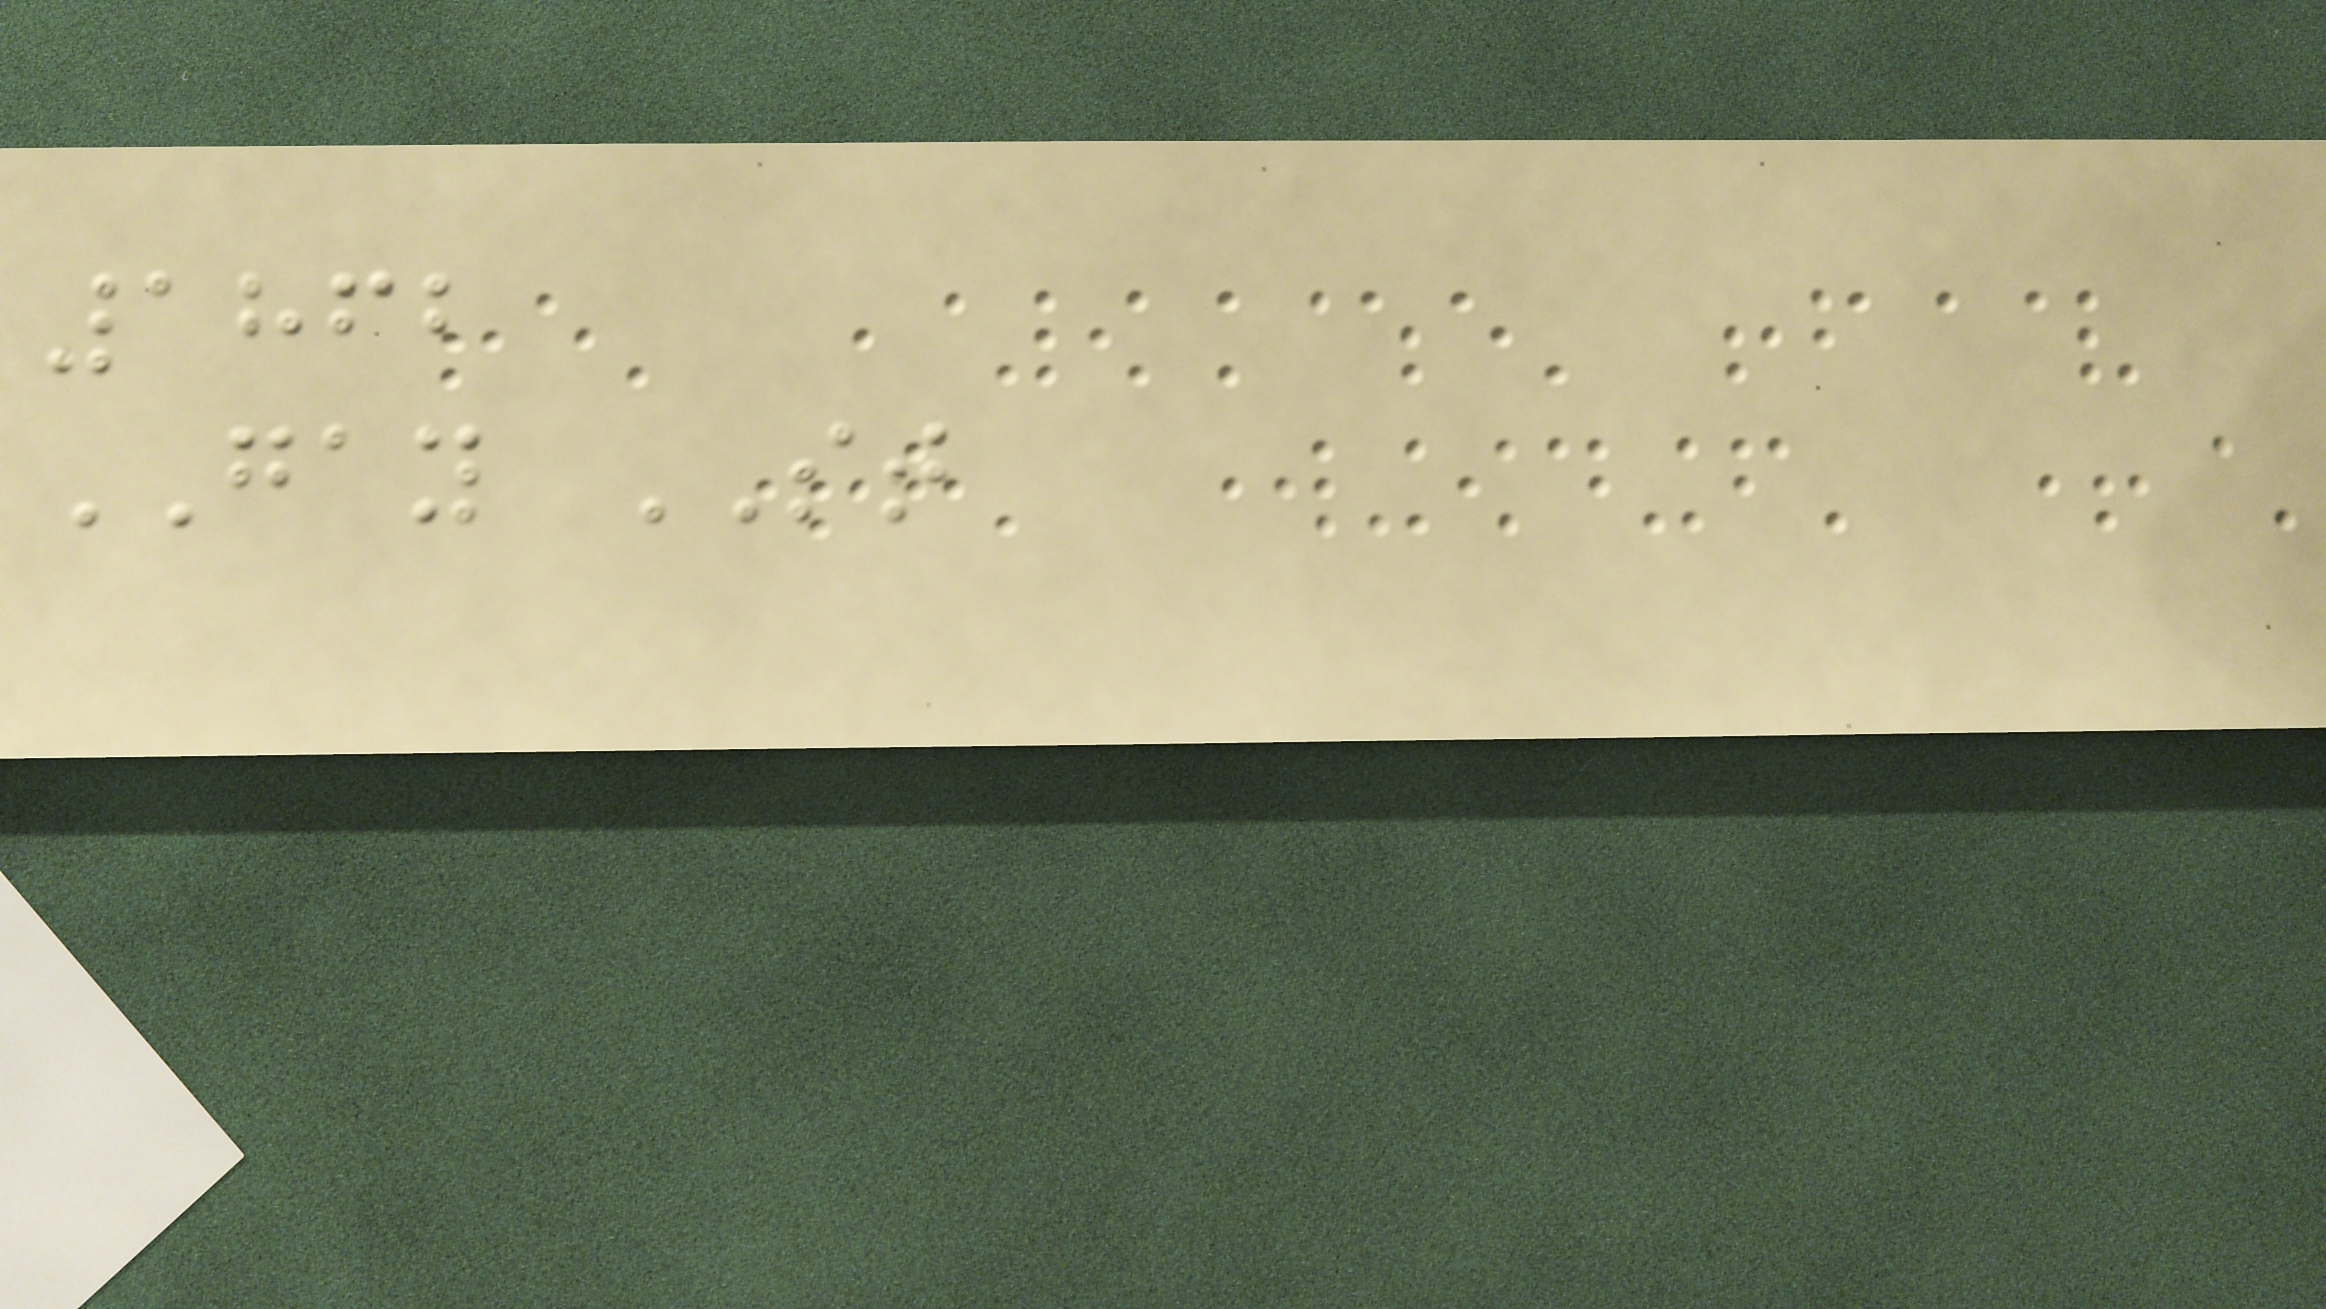1862
GAY ST
